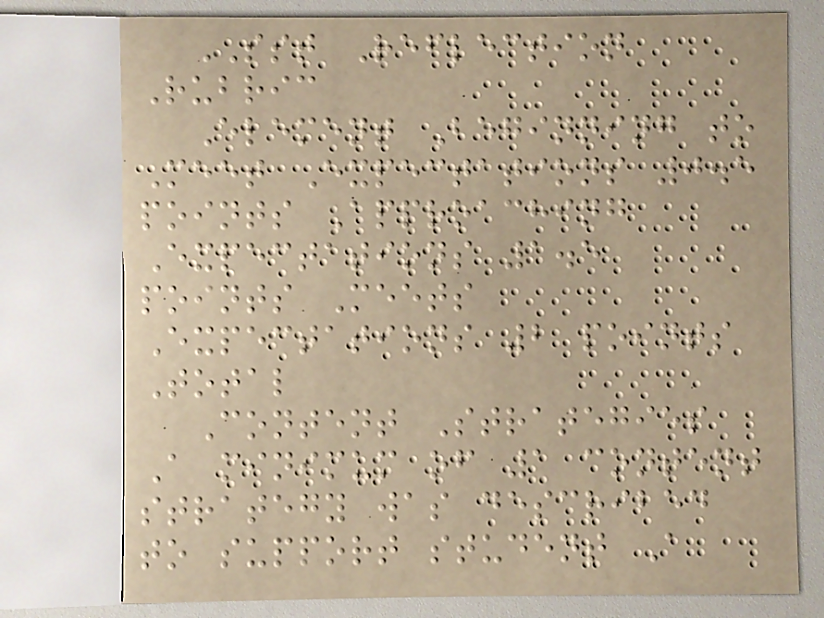SST Reflection
Rubric
Element Beginning to
Meet Expectations 0.5
points Approaching
Expectations 1.5
points Meets
Expectations 2 points
Total
Content Strategies
A minimum of 1 content
strategy was described
to support student A
